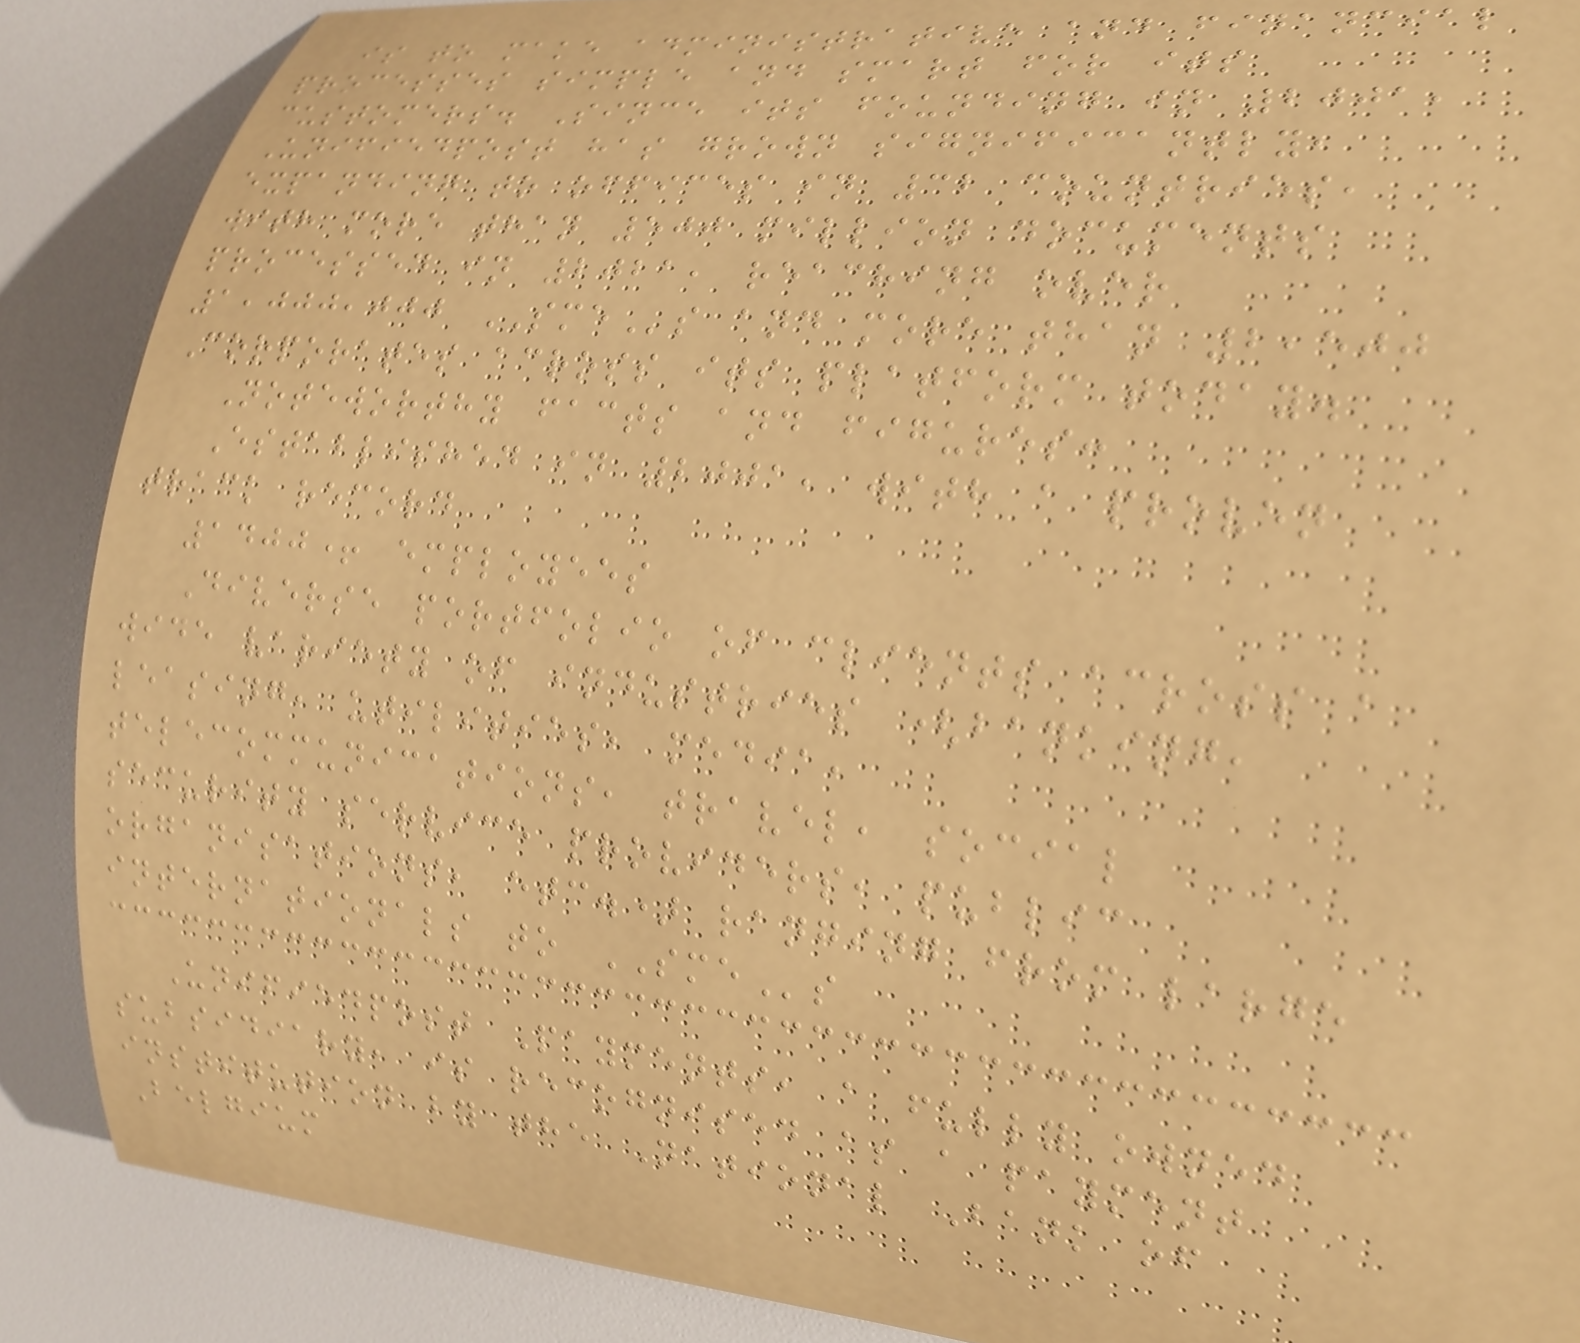is to make administrative and financial
processes simple and smart for its
customers. Since its founding in 2001,
Unifiedpost has grown significantly,
expanding to offices in 32 countries,
with more than 500 million documents
processed in 2021, reaching over
1,000,000 SMEs and more than 2,500
Corporates across its platform today.
Noteworthy facts and figures:
Established in 2001, with a proven
track record
1400+ employees
Diverse portfolio of clients across a
wide variety of industries (banking,
leasing, utilities, media,
telecommunications, travel, social
security service providers, public
organisations, etc.) ranging from large
internationals to SMEs
Unifiedpost Payments, a fully owned
subsidiary, is recognised as a payment
institution by the National Bank of
Belgium
